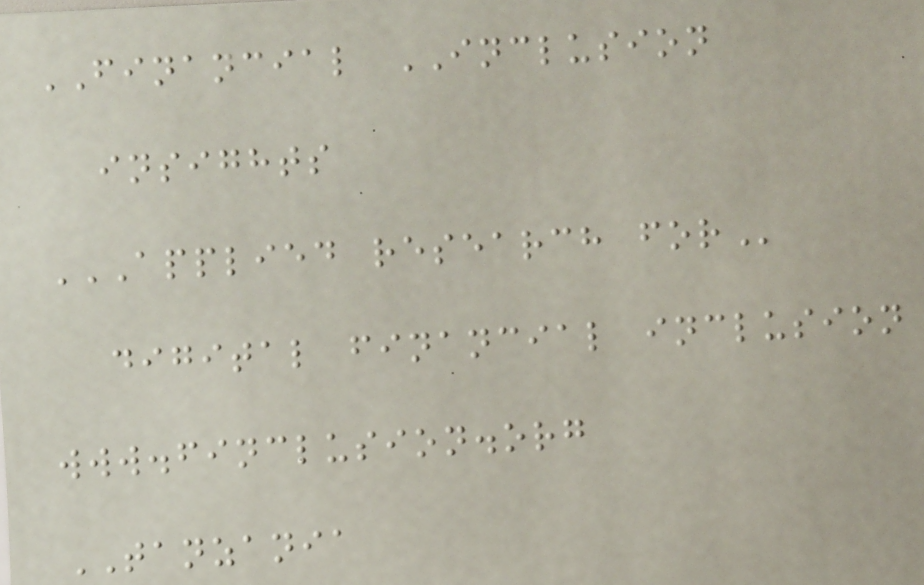FINANCIAL INCLUSION
insights
APPLIED RESEARCH FOR
digital financial inclusion
www.finclusion.org
TANZANIA
